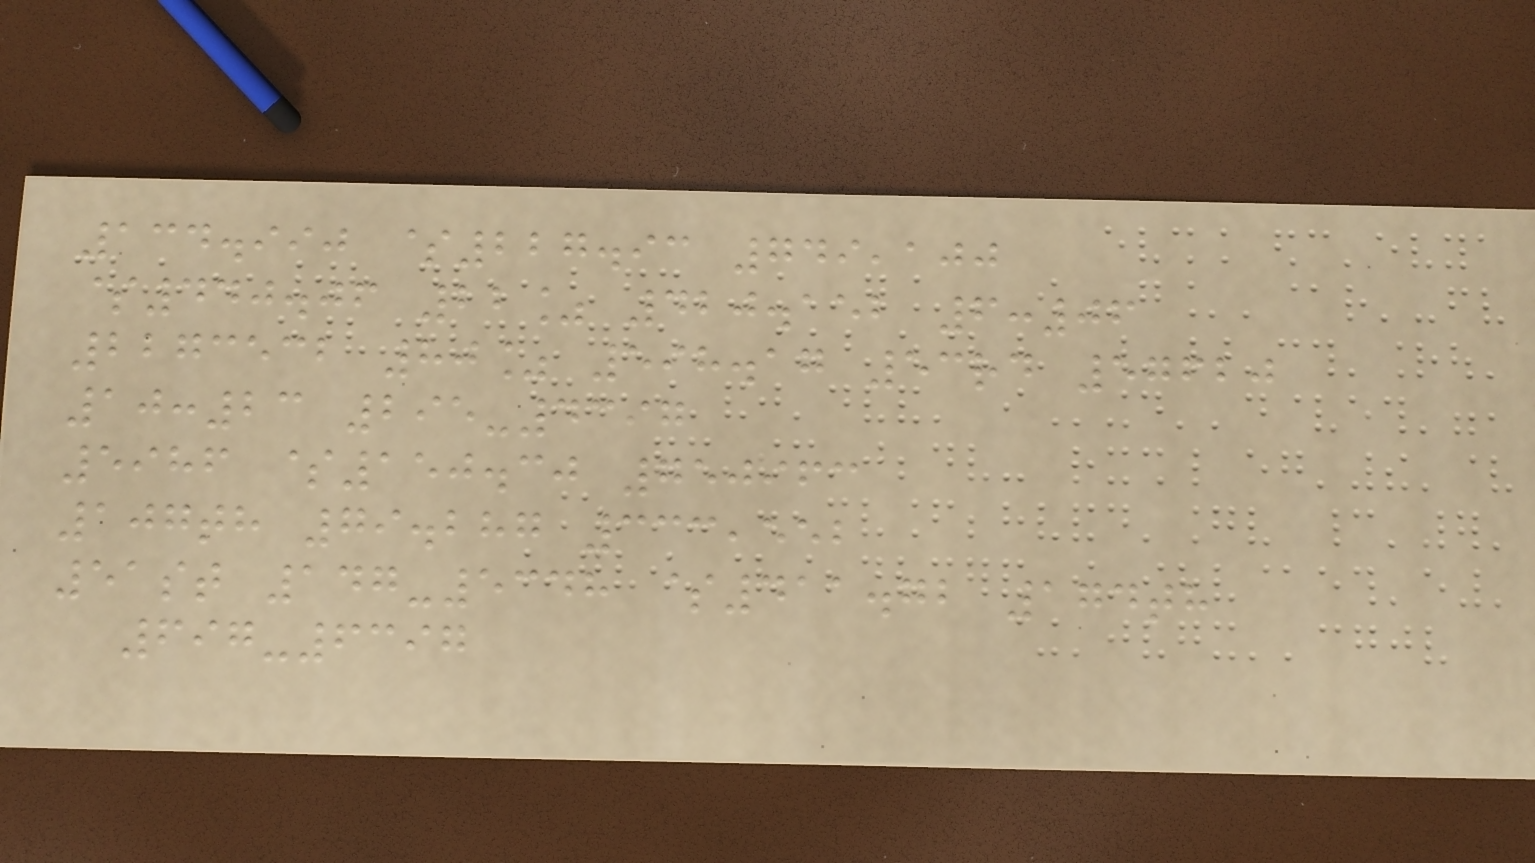134.990 $227.93 749,100
$440.06 22% 420.152 6:06
2273532 80% 598.17 53rd 57620
10:23 295-4397
5986 $150.30 750963
107th 79.287 333,552
51st 147-5348 $411.72 174th
697-6397
